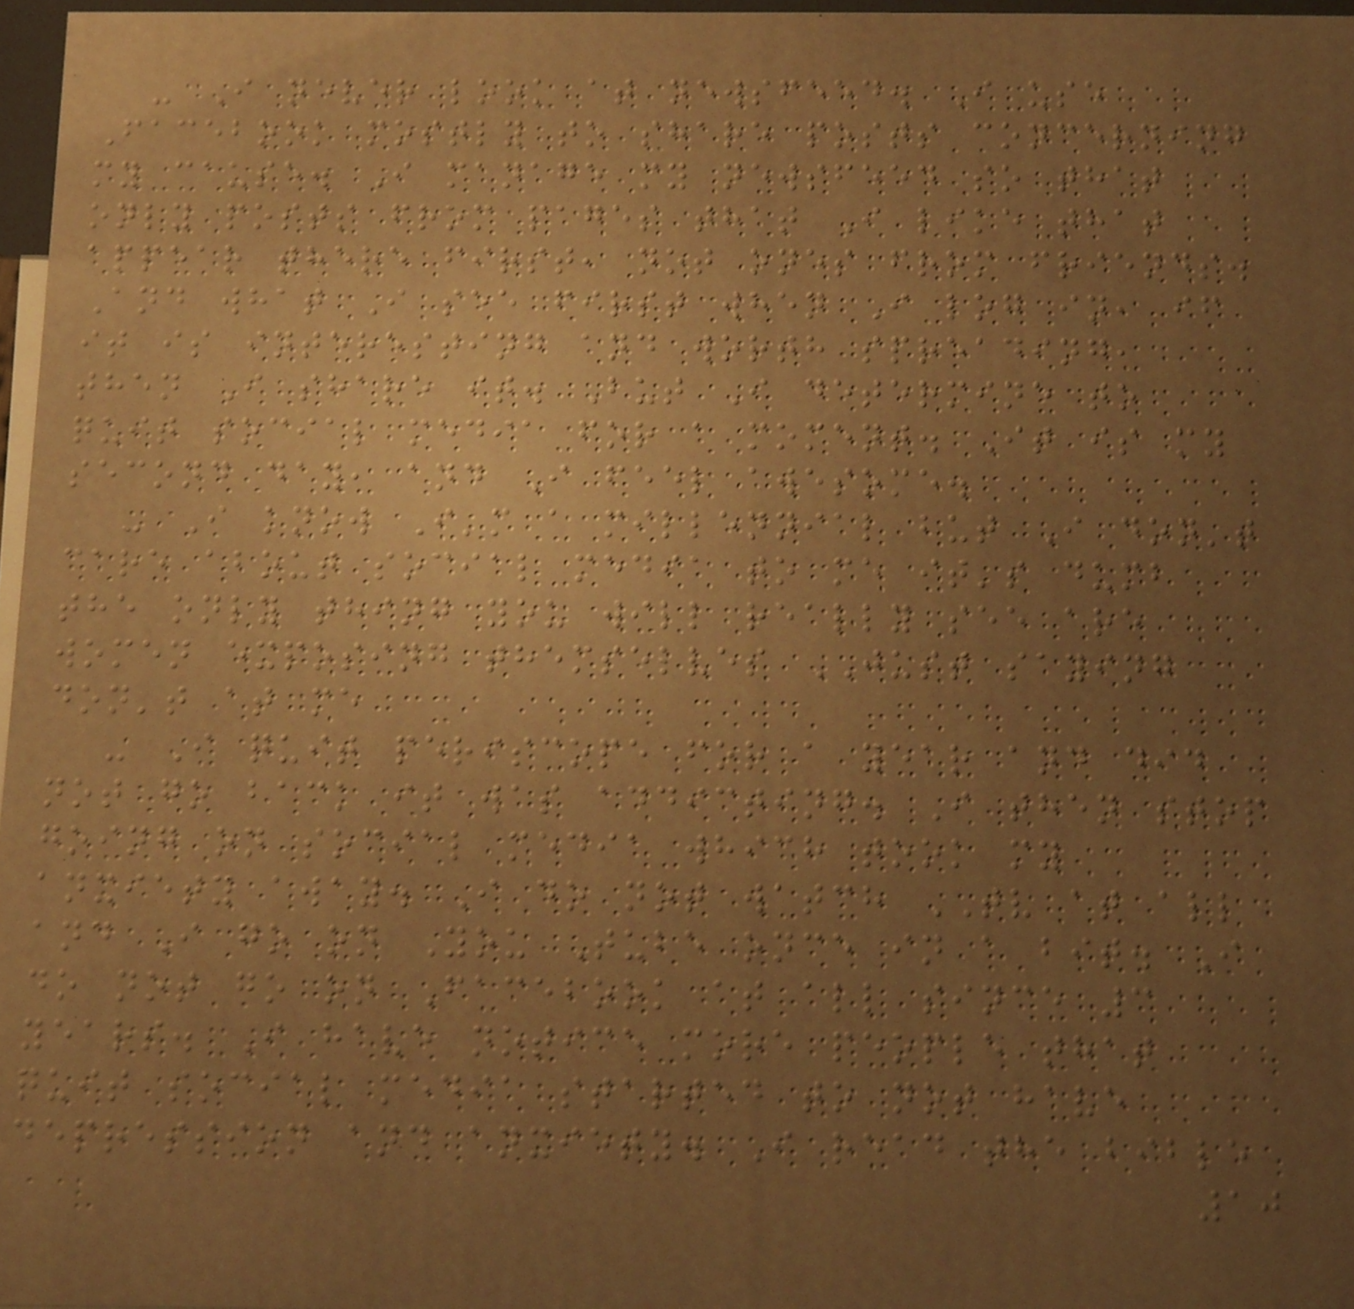- I never look at newsfeed. I use
Facebook mostly to share posts concerning
my cause. I manage my newsfeed so that
only posts from pages that I like that
appear there first, not ones from friends.
And what I see first when I log in, if
it is interesting and worth spreading,
then I share it. But I determine to
quit social media for a moment. It is my
second day, and I feel awesome.
- I know I'm a millennial but I don't
care about social media to me it's dumb
the only thing you will really see are
women exposing themselves JUST saying
don't at me
- I quit periscope for a year and did
not go back it was addicting. I then stop
going on social media which took my
anxiety away. I do not watch TV at all
and I go on You Tube once in a bit. I
do not go on Facebook at all since 3
years. I have notice more people that
quit social media started to not have
depression and anxiety. I read the bible
10
